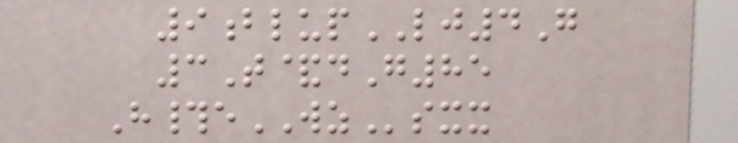9blupLJ4G
3T&dG85
H#eWZsxx
